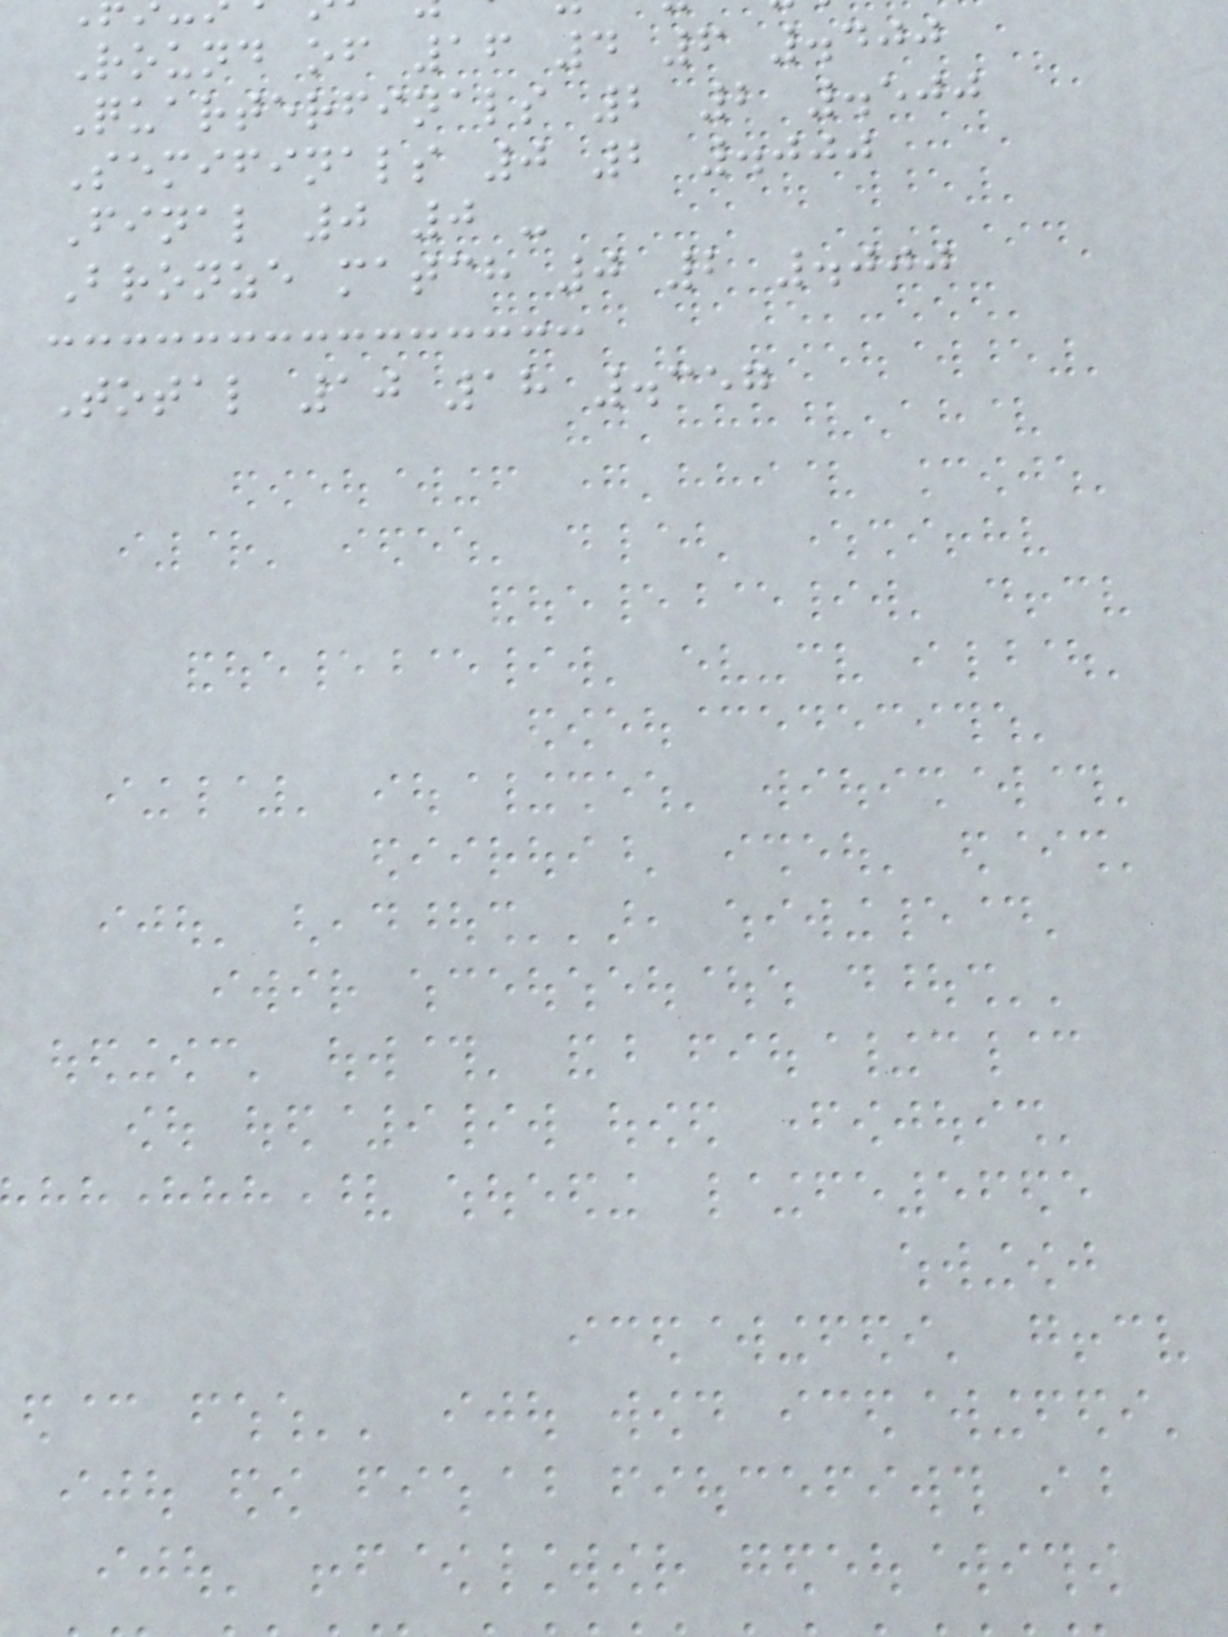Round of 16 4 6 .400
Quarterfinals 2 2 .500
Semifinals 0 2 .000
Final 0 0 -
Bronze match 0 2 .000
Total 10 18 .357
